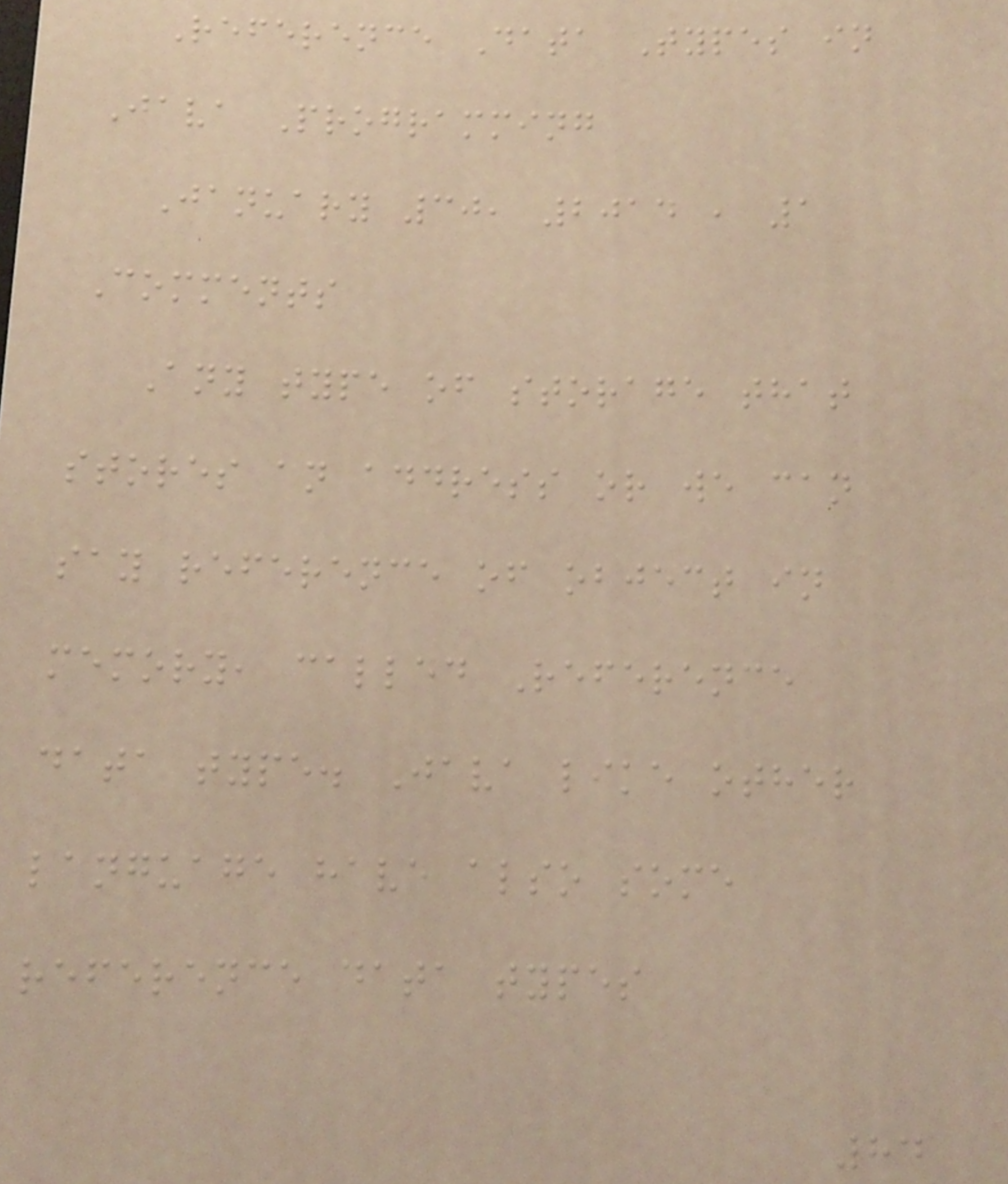Reference Data Types in
Java Programming
January 30, 2014 , 1
Comments
Any type of storage that
stores an address or we can
say reference of object in
memory, called Reference
data type. Java like other
language have also some
reference data types
84
